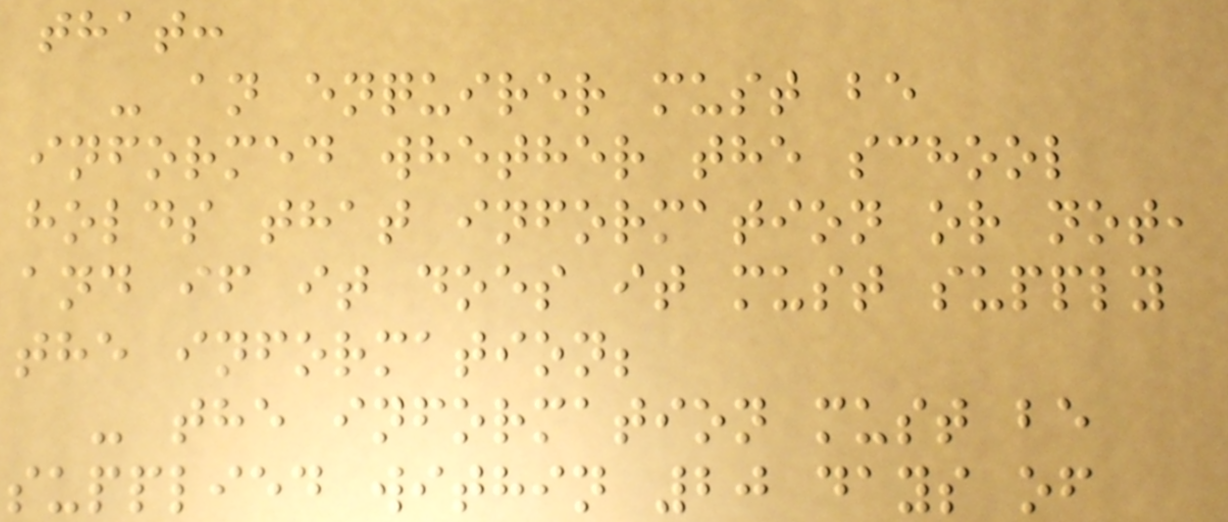that:
- an enquirer must be
informed whether the school
holds that information or not,
and if it does it must supply
the information;
- the information must be
supplied within 20 days of
